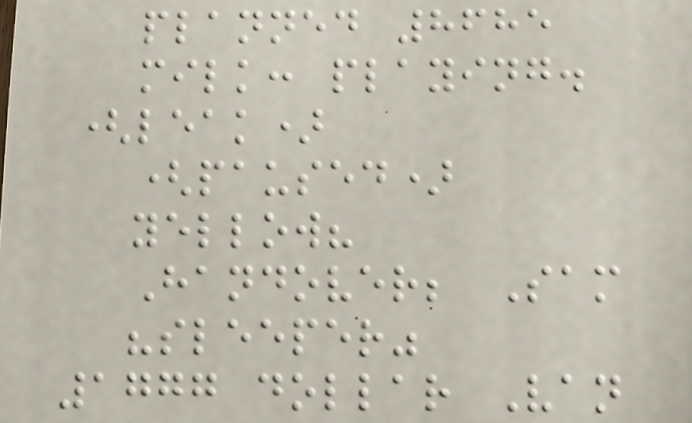planned 8685
milk: playing.
(leak)
(paused)
yellow?
Handover; Sam
"sleeper"
1777 dollar Van
